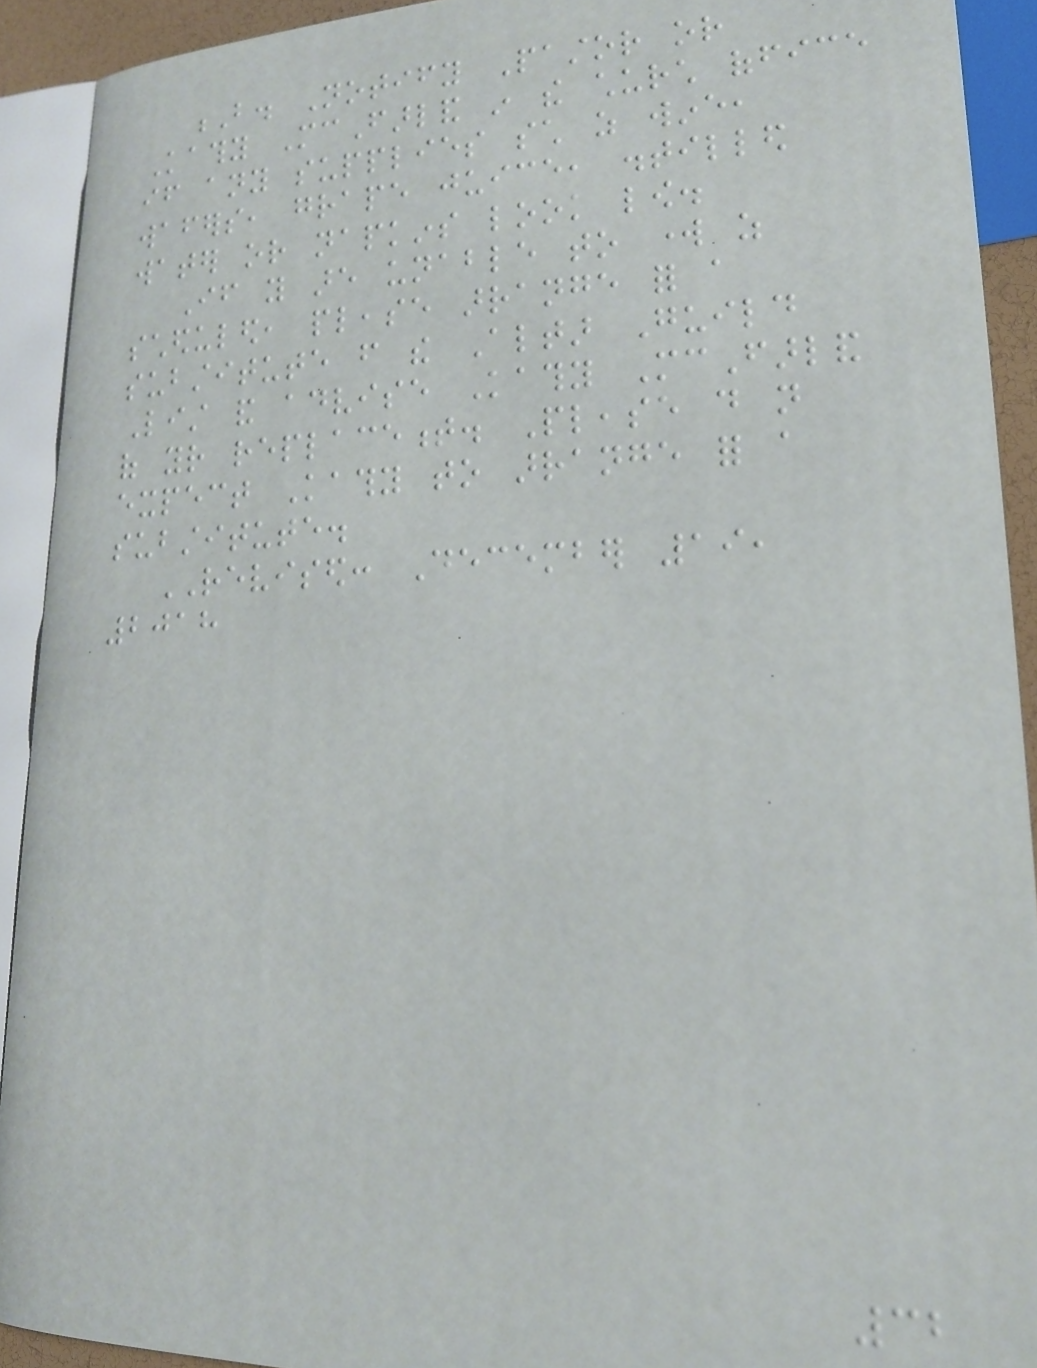B. Notify Pastor or
Kathy McFarland in the church office
if any supplies such as wine,
wafers, grape juice, distilled
water or napkins look low.
If you are unable to work as
scheduled, please arrange for a
substitute from the Altar Guild
List and advise Kathy McFarland
of your replacement. Please do not
expect Kathy to arrange for a
substitute.
REVISED: December 19,
2018
32
